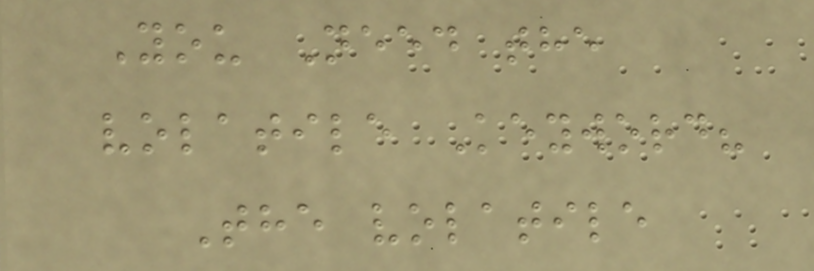You Need the
volatile Keyword?
The volatile
